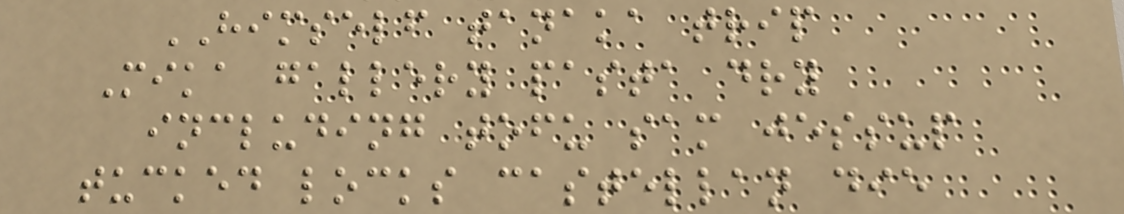HIMSELF tanaka trip
Mika gallery pasta dry
including tofu sam jessup
tucked locks castellan die
